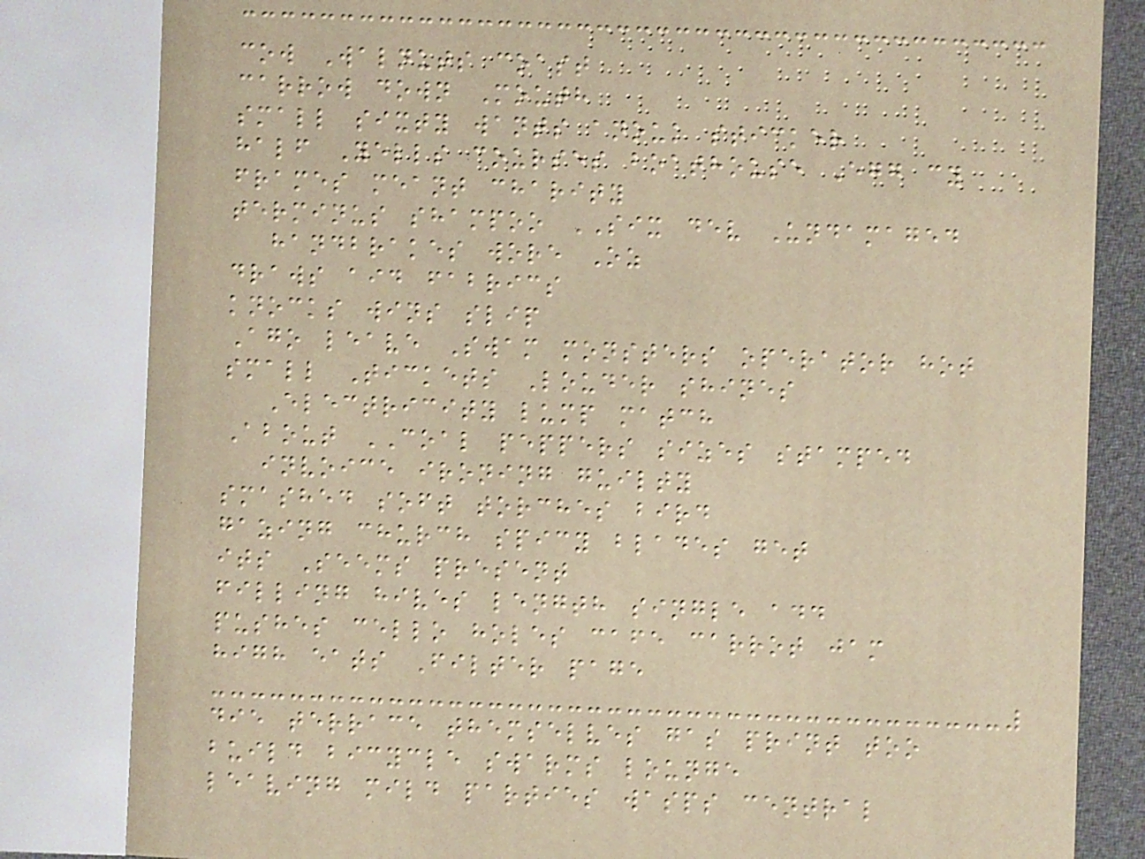cow Walnuts coast
carrow down Mouth
small sixty wants anouk sticker
half Yells courses boathouse Egg cy
frames meant charity
terminus shampoo SIX dev Undamaged
handbrakes wore Oz
draws aid fabrics
knocks wins slip
Ago leave Swam monsters operator hot
small Tickets Louder shines
Electricity lump match
About COAL peppers sizes stamped
invoice ironing guilty
smashed soft torches bird
gazing church spicy blades get
its Seems present
filling hives length single add
pushes cello holes cafe carrot jam
high eats Filter page
die terrace themselves gas print too
build bicycle swarms lounge
leaving mild parties wasps central
